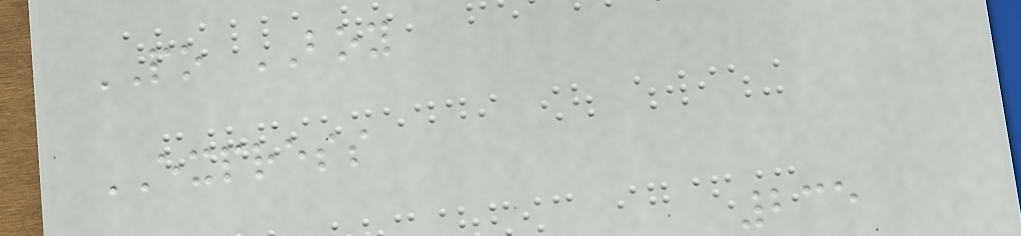PO BOY
EXPRESS
235
